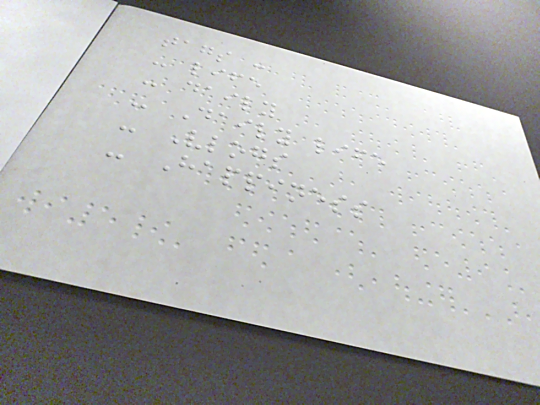tags :
- life
- daily
- Daily life
- Vlogs
- Happiness
